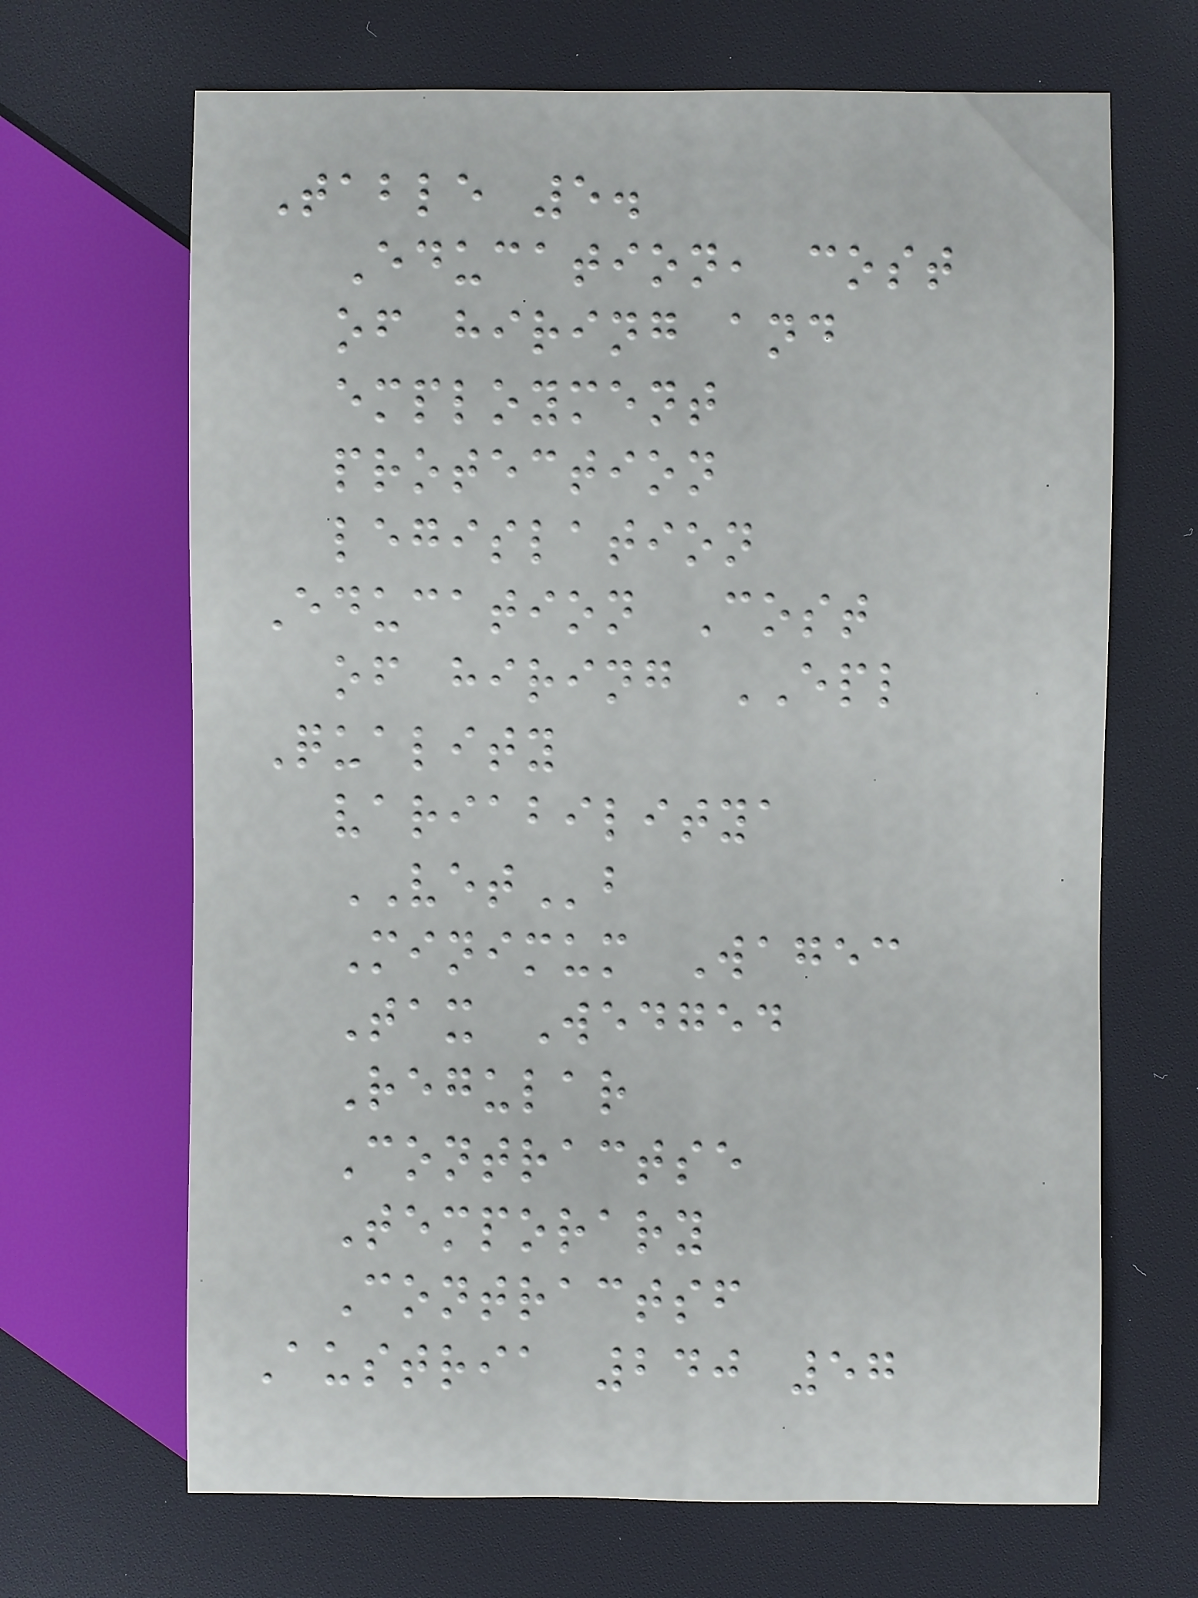Table 5.
Education, cost
of hiring and
employment
protection
legislation
Education Cost
of hiring EPL
Quality
variabilitya
VETb
Minimum Wagec
Tax Wedged
Regular
Contractse
Temporary
Contractsf
Austria 240 57
